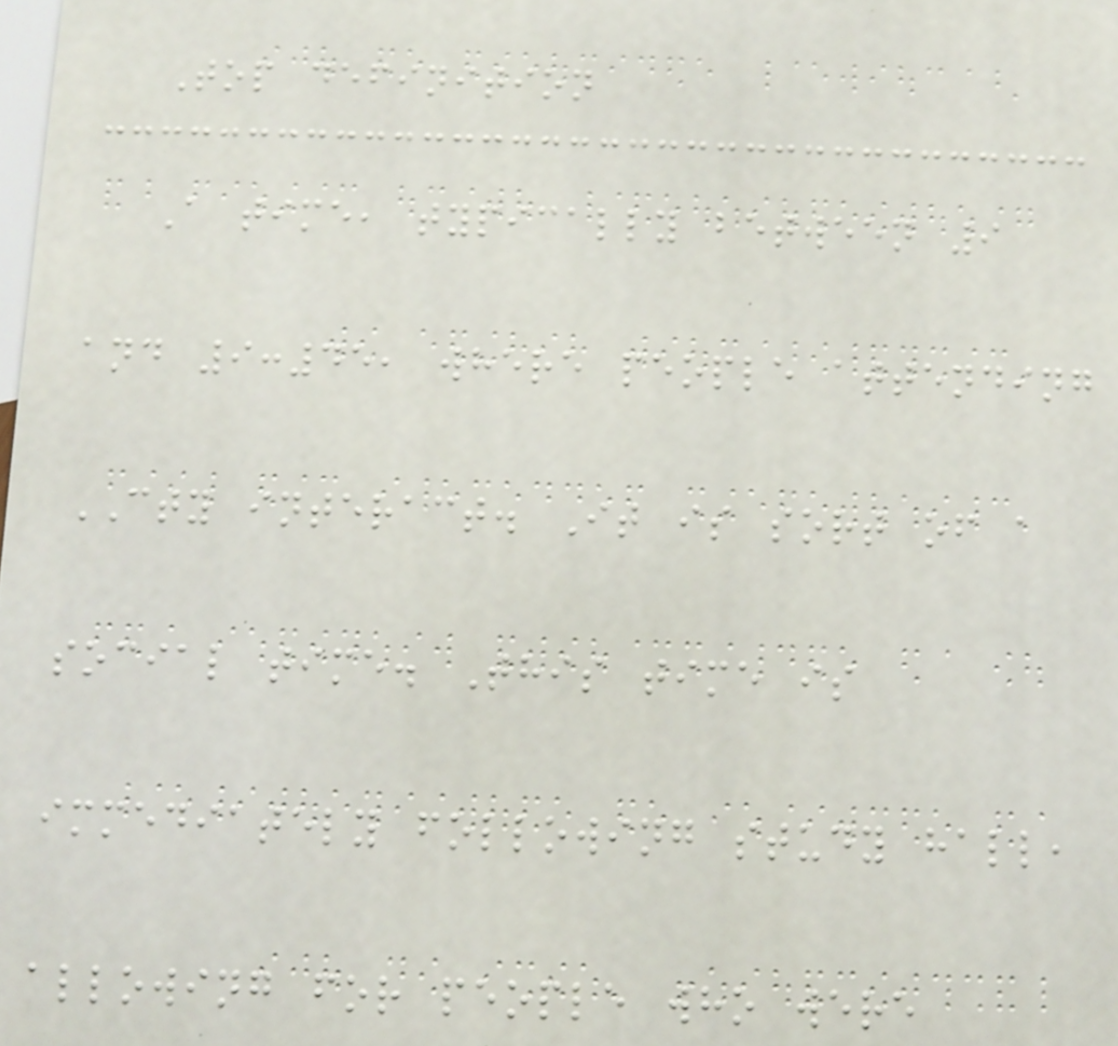Top definition
A time, typically between 9
and 9:45, where people attending
CTY interact. It is sort of a
social time. This time is
immediately following study hall,
allowing for people who were
